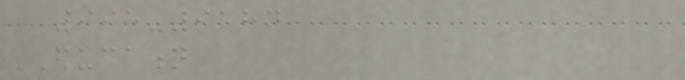995-9184
EDUCATION
